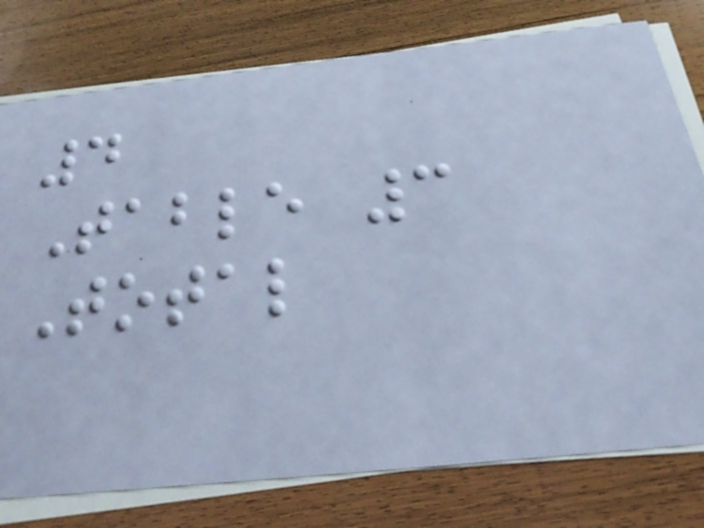4
Table 3
Total
